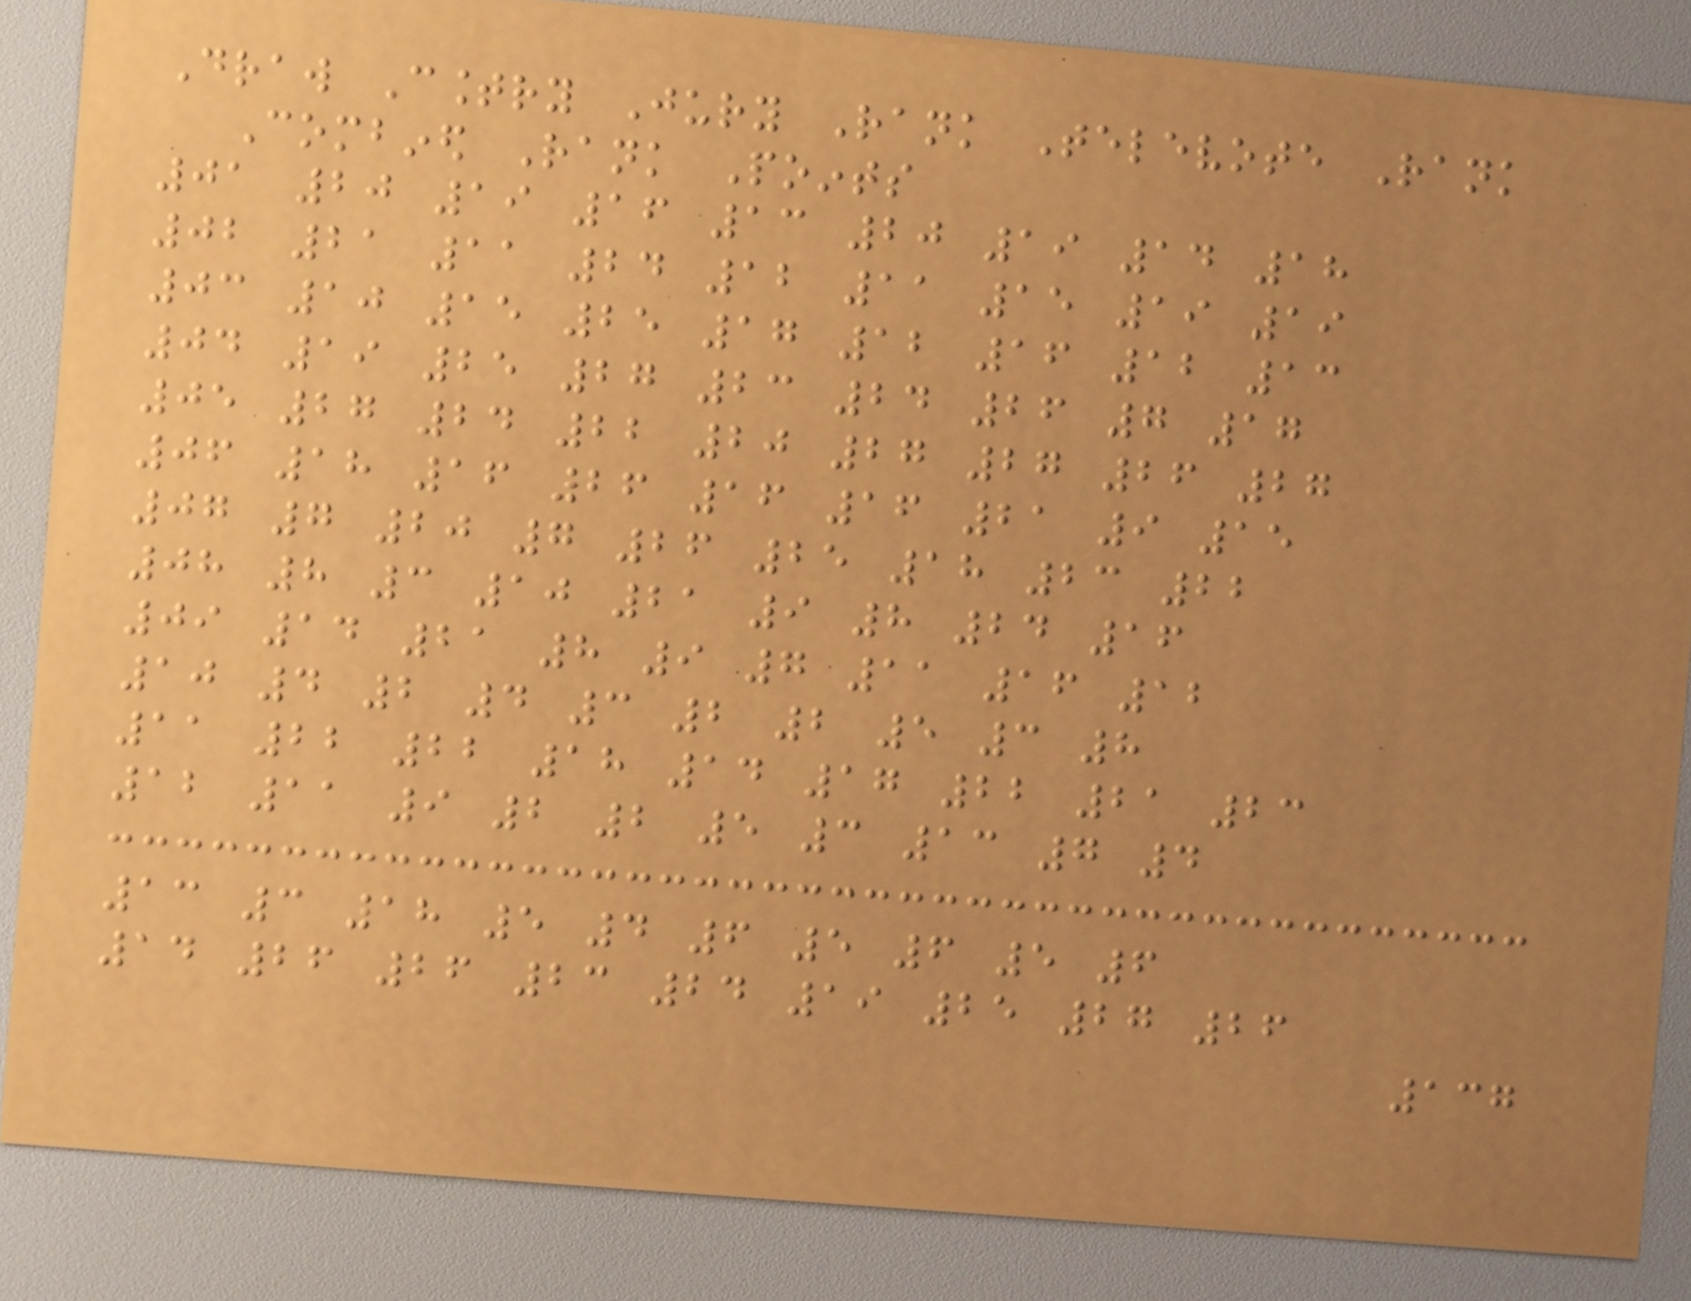Draw Country Jury Rank Televote Rank
Combined Rank Points
01 20 19 16 13 20 19 14 18
02 21 11 24 12 11 15 19 19
03 10 15 25 17 12 16 12 13
04 19 25 27 23 24 26 7 17
05 27 24 22 20 27 27 26 27
06 18 16 26 16 16 21 9 15
07 7 20 7 26 25 18 23 22
08 8 3 10 21 9 8 24 16
09 14 21 8 9 7 11 16 12
10 4 2 4 3 2 2 5 3 8
11 22 22 18 14 17 22 21 23
12 11 9 2 2 5 3 13 7 4
13 3 18 5 4 6 5 6 5 6
14 26 26 23 24 19 25 27 26
137
